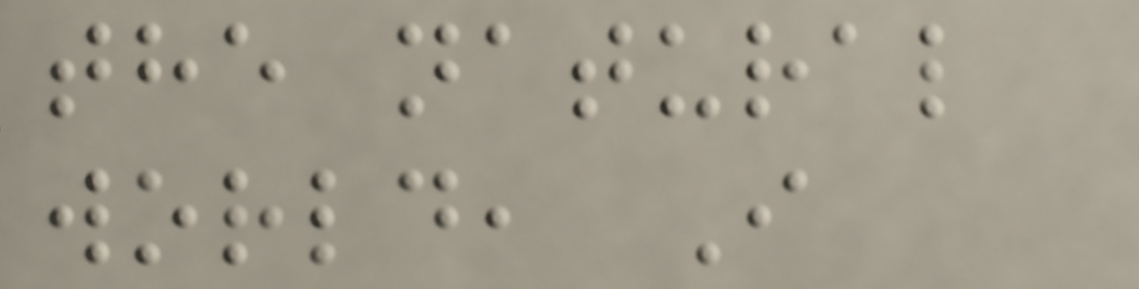the natural
world, I
